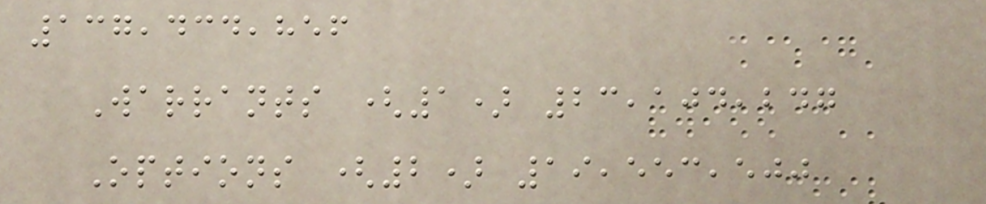137,434,856
Warrants (1) 23,104,247
Options (2) 19,553,500
